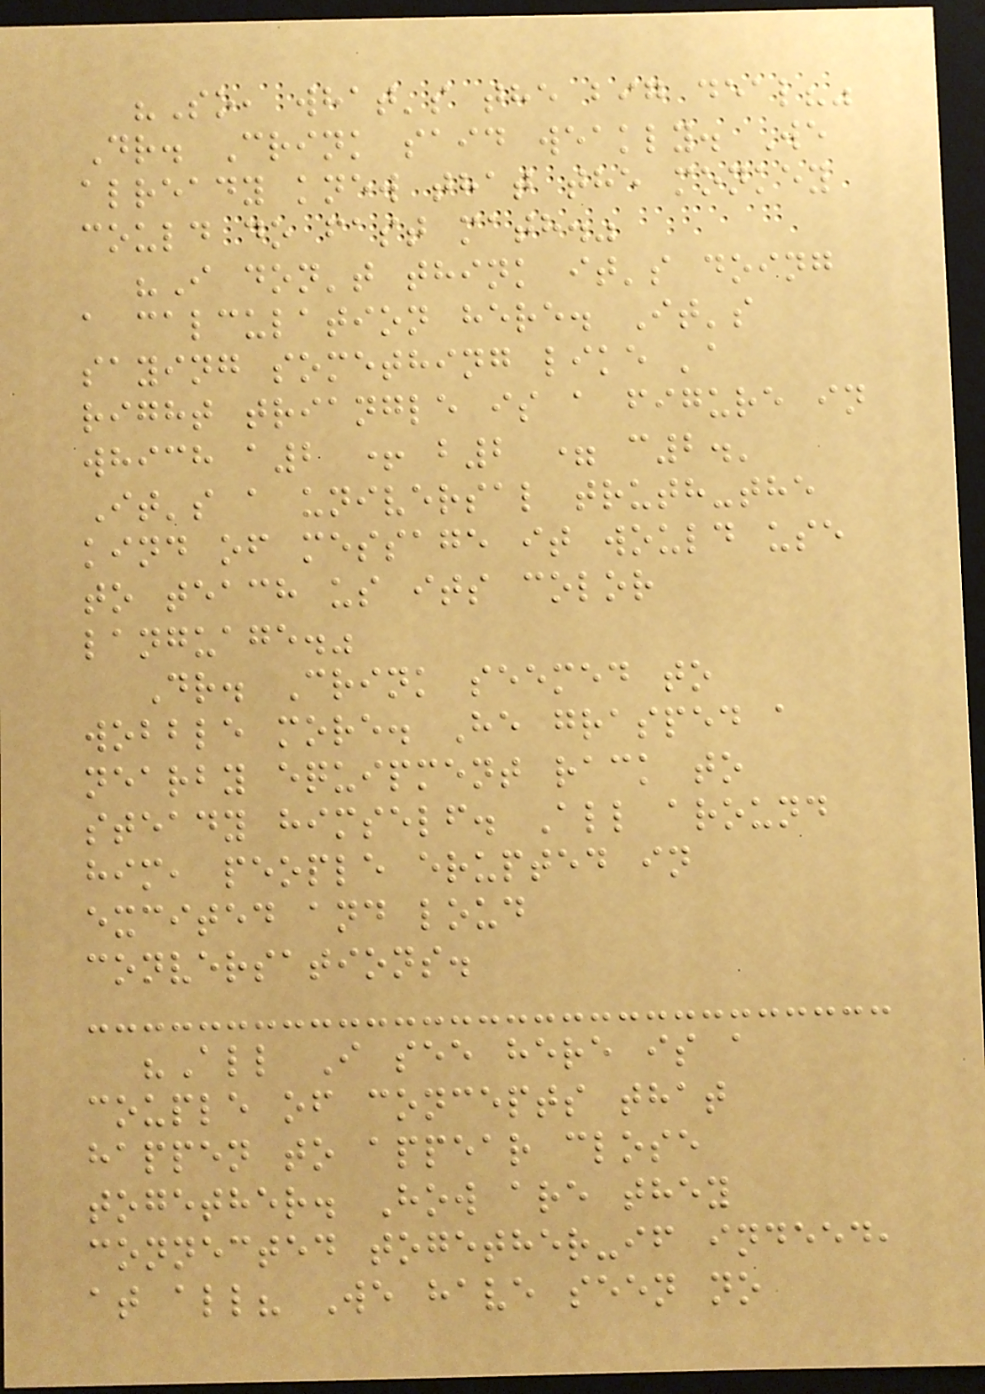"So, what's the big deal?"
Dr. Crink said weakly. We
already knew that the monkey
could do fast math."
"I don't think it's doing
a calculation here. It's
saying something like 'a
right triangle is a figure in
which a2 + b2 = c2.'
It's a universal truth-the
kind of message it would use
to teach us its color
language."
Dr. Crink seemed to
wobble more. He grasped a
nearby equipment rack to
steady himself. All around
him, people erupted in
excited and loud
conversations.
"All I see here is a
couple of concepts that
happen to appear close
together. How are they
connected together-if indeed,
at all? We have seen no
